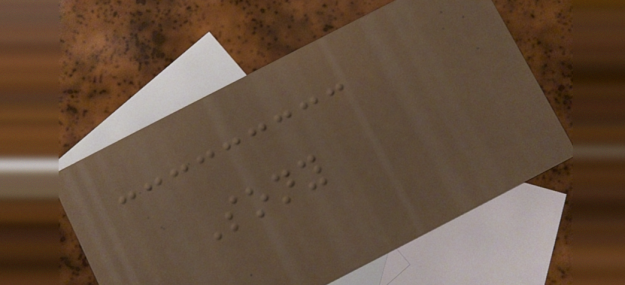Sony
